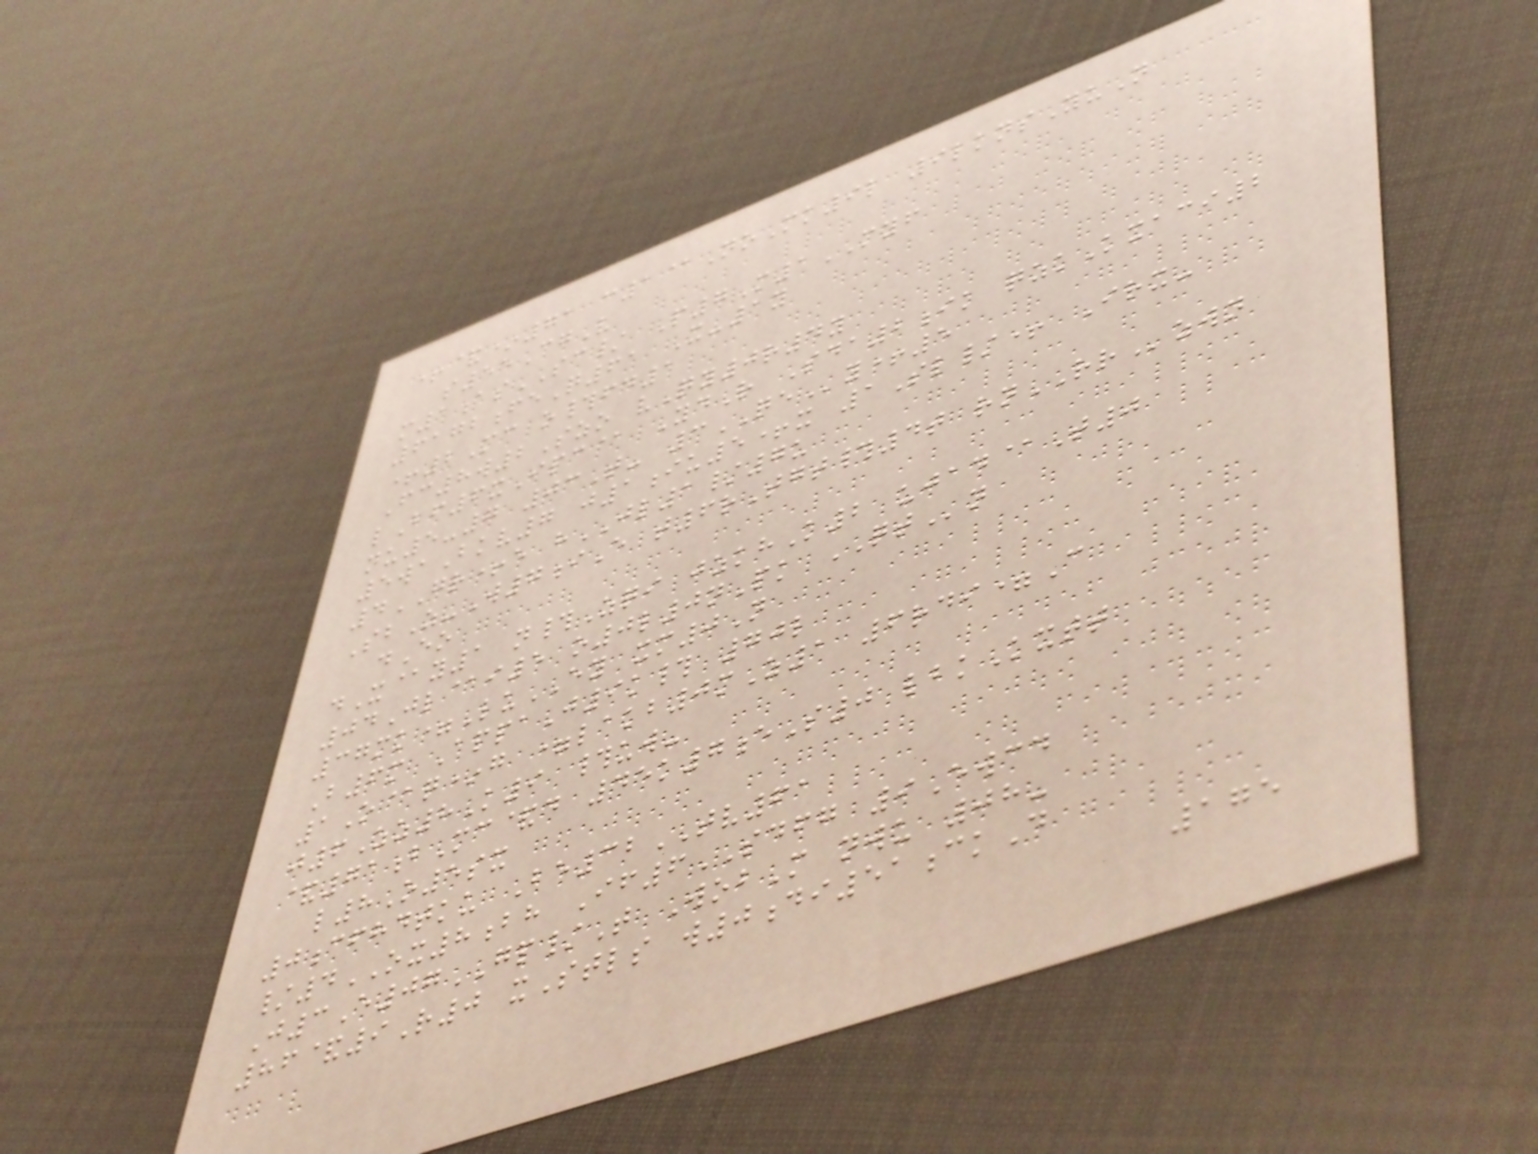+&*71 c1@NoMk9l 9lknsYuN
s55CgV
m1asSC/ P7M1MYF
6172feQ61 X-1y
+2Mc o#fd1
Fc8w2Szo vQy0r4y
lBf6xIpc@ YdR Sda2ik qzkKxaci2
nu5-7 03T- 3QEy+5
5waBkv7 j1iu5+x 1Sl/+ Irx-
4GR+e hJL1/7u
SbZ-W7iE t6rTgt#4t rnRRzwn
dEo
dX@y1 n#Zqi jzkhK2 ujad@T0
04Jl@i5 o0l0nPk QTn
37mk=LuEY xm0N
B6m AppaJ9k# 70l
1O@q*g =lakb0mZ1 6rdi=C
j6Zz8K9 #uw-
&71bMc&d 45k7eS0 lbkKxtt
l8O5sx
0cfhdtku Be32TV61
/4OX8bh If6SDFG 9Ewcd
J3E07GP/T WobM nwu 08-
86&9R0 xStls w0di51ckD
175
